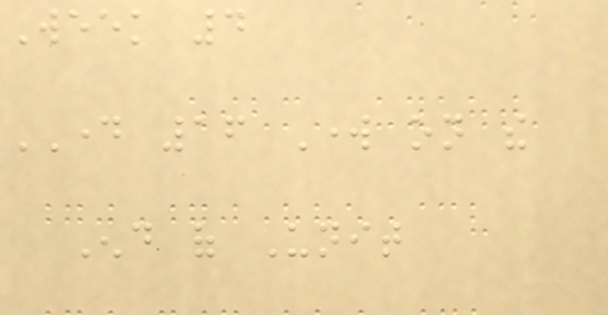Week 4
DAY 16 Work on the
End of Unit
